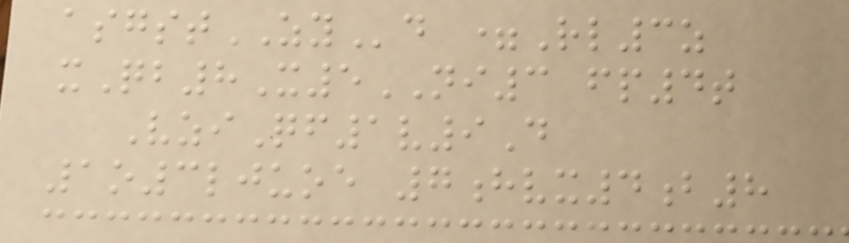asgstZYd =Rl3z
xQb8X5NI3 fp4t
VziQf1v9D
1o3ljuoe 7hvx4b8
